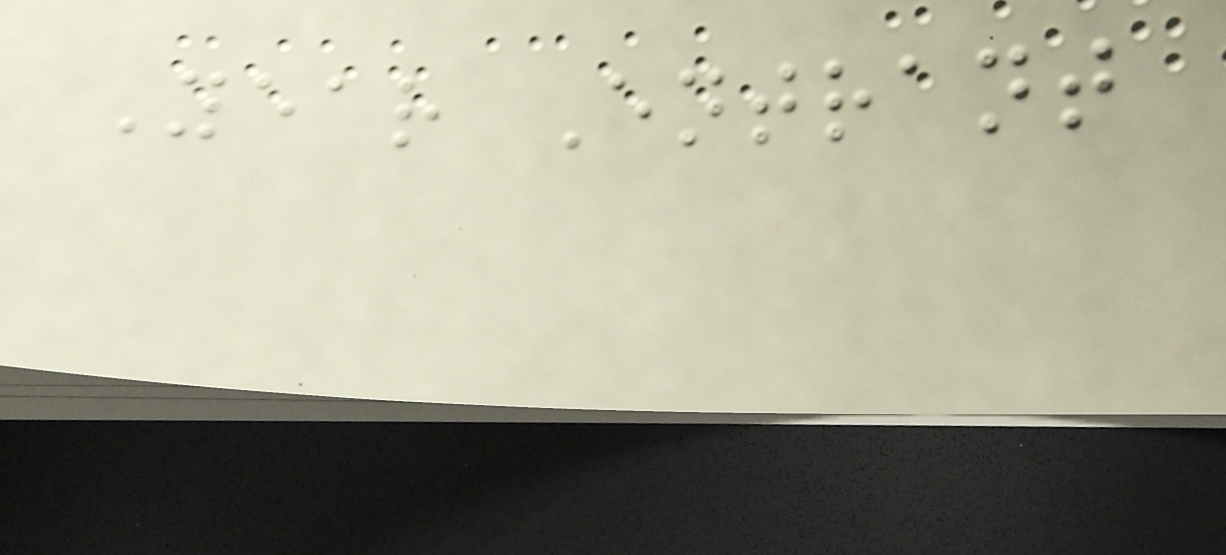Year Entrant
